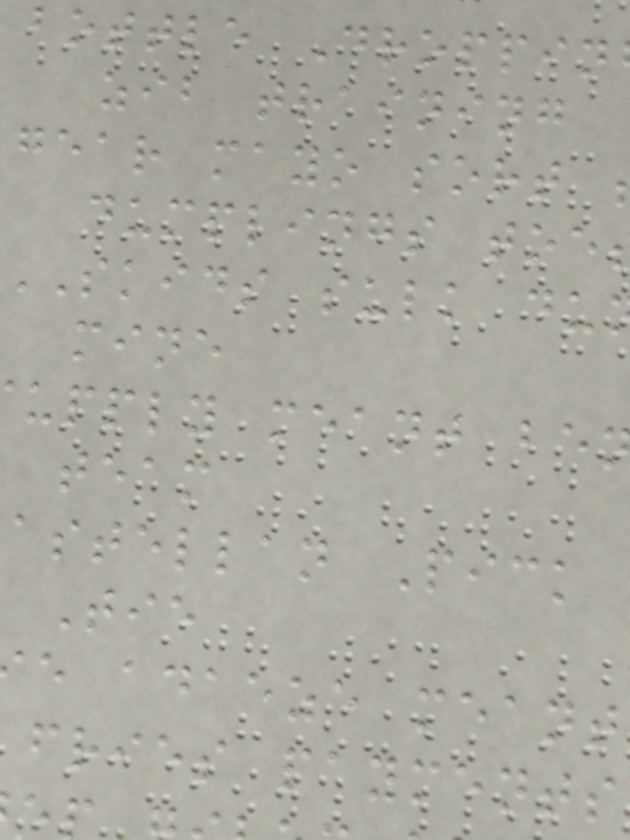bottle Droppin
zib training
gear mayo sort
dumplings toe
skids sulk du
mine
upply meant be
team
astellan Pick
Tie
e adaeze meant
fries payments
